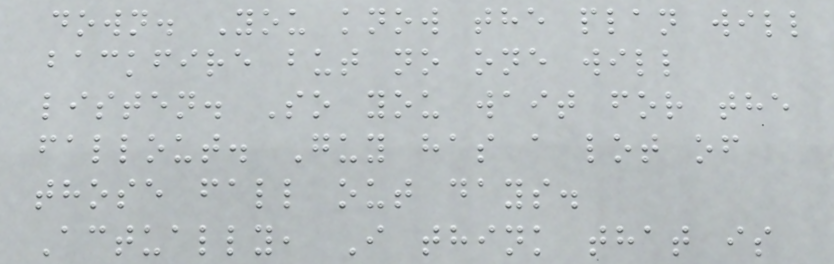down. You know the plan will
backfire but no one will
listen. So you wait for the
fallout. Guy has a lot of
those fall out days.
Actually, I think that is
